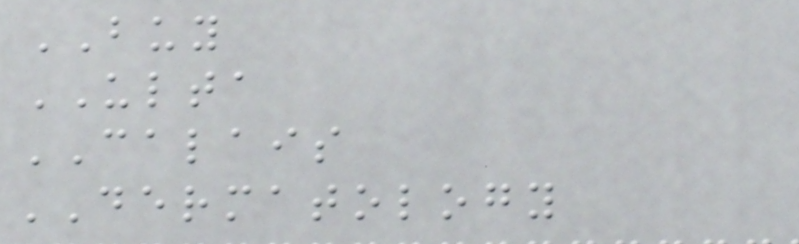BUY
ULTA
CALAIS
DERMATOLOGY
